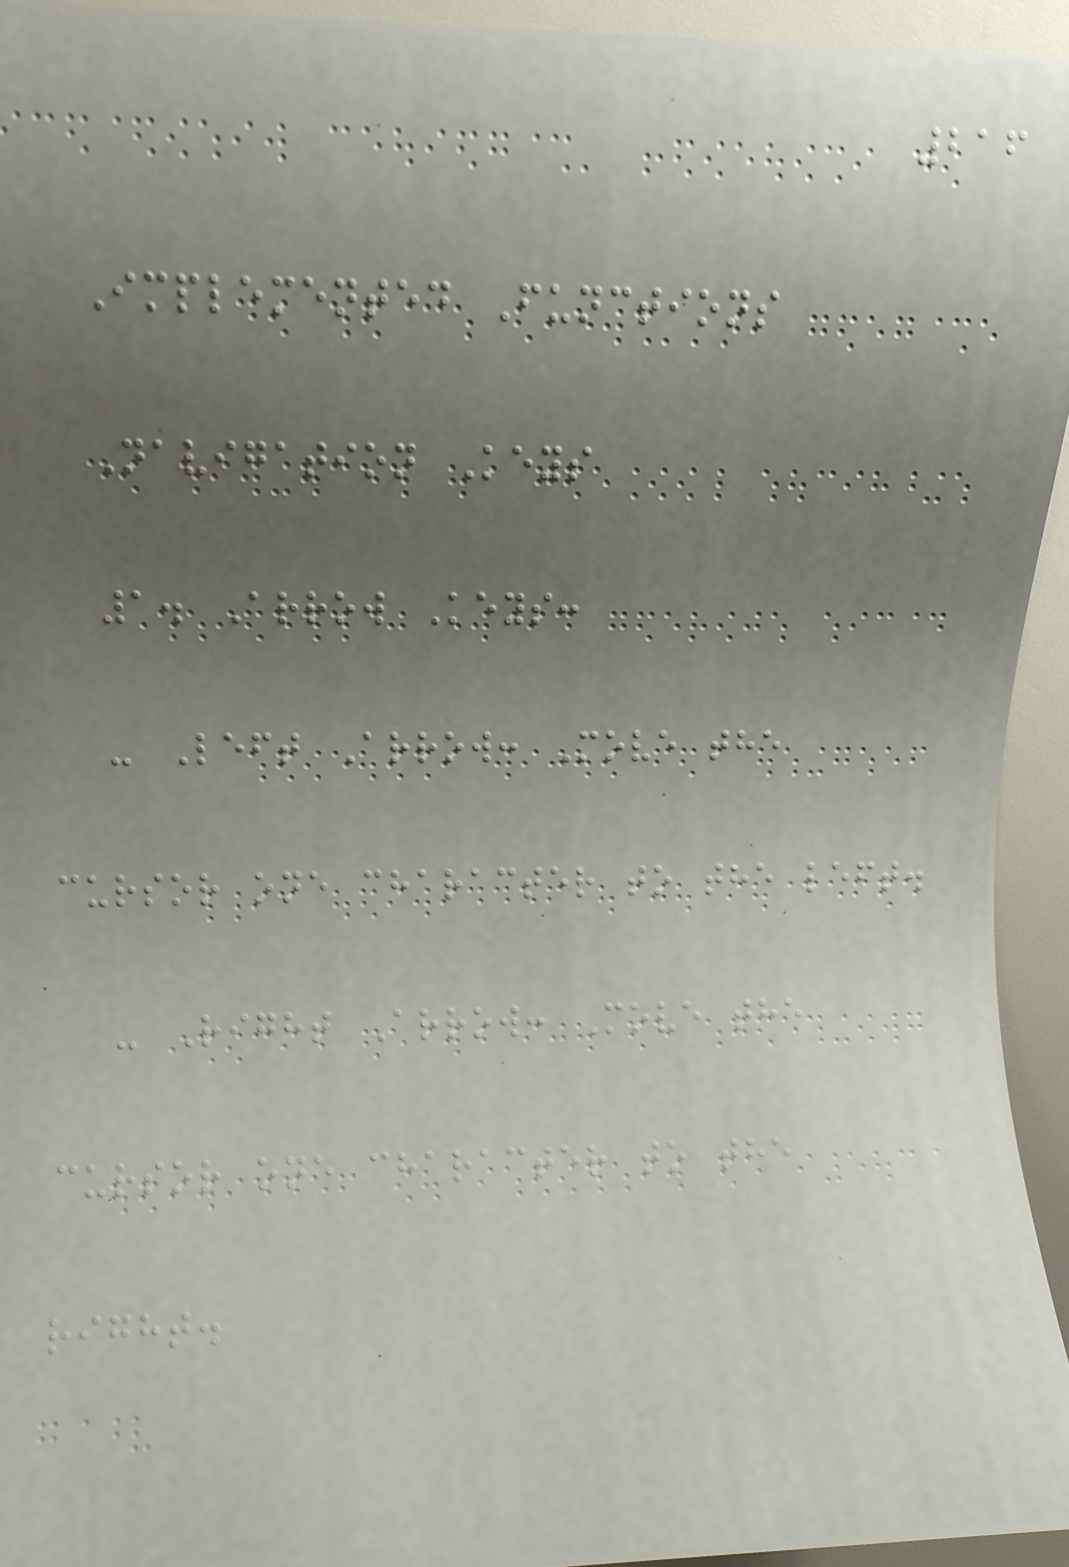216
Implemented Functions
Navigation Keys
1. Arrow Keys:
- Left Arrow: Move the
cursor one character to the left.
- Right Arrow: Move the
cursor one character to the
right.
